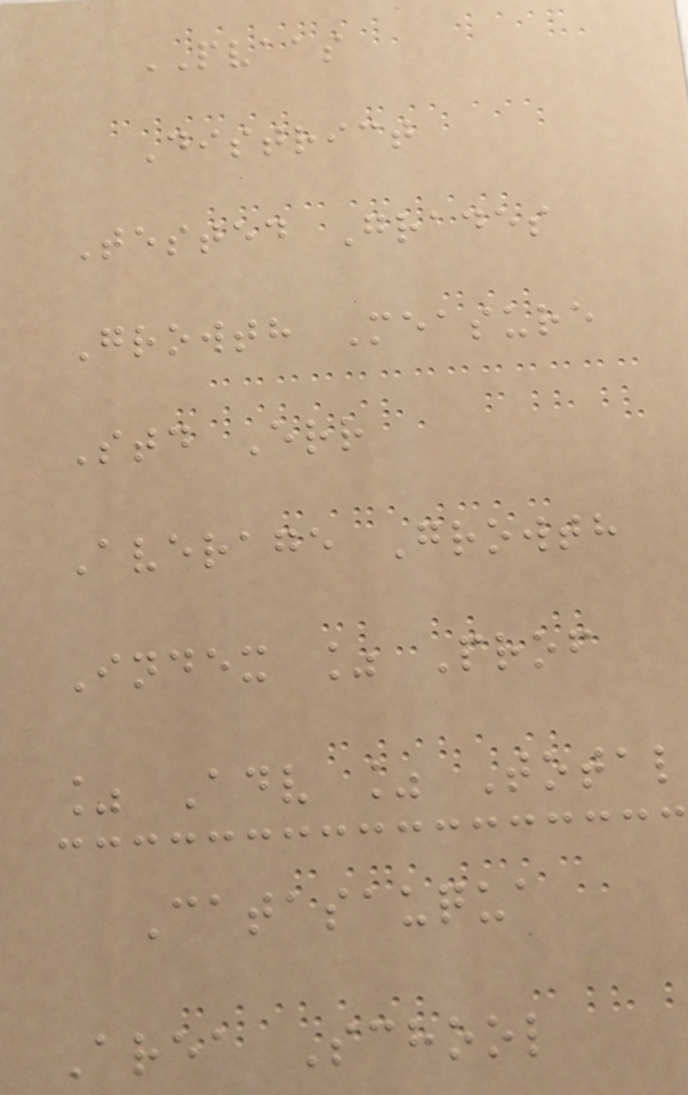PVAAS
District
Tested Grades
Growth Measure
Std Err
Average Growth
Index % Prof
% Adv % Total
Catasauqua
Area School
